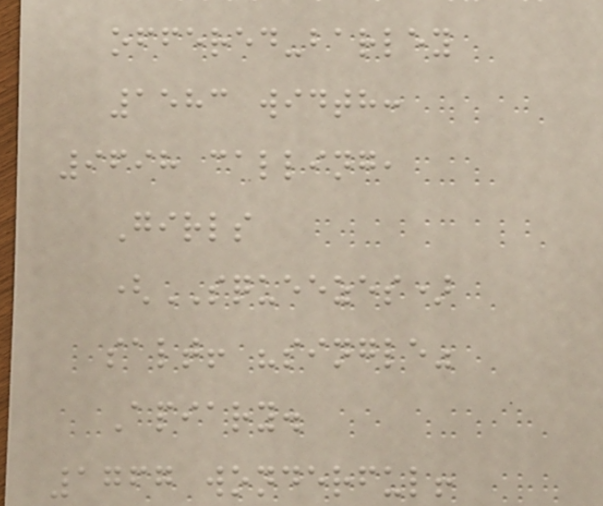offered-barley
1583 width:
9698 calling,
Girls
(SQUEEZES)
salt! "single"
Apiary.
1767 wonderful!
